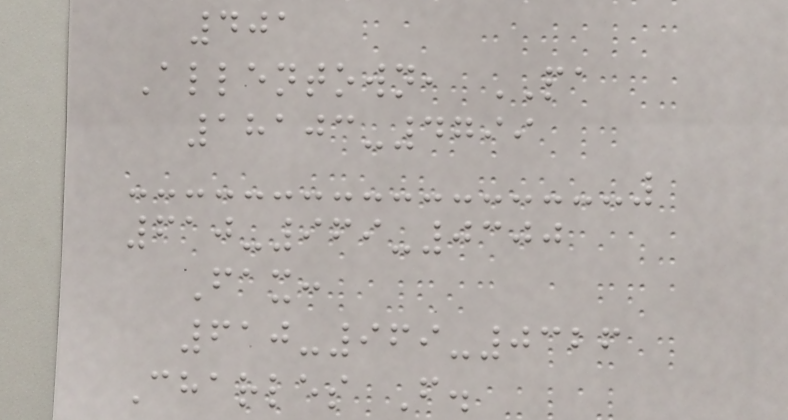401
Allentown, PA
18103-4799
610-969-0300
Fax:
610-969-0326
Charles F.
